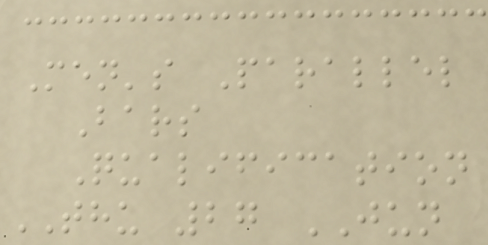Men's Parallel
Bars
Qualification
THU 27 JUN
